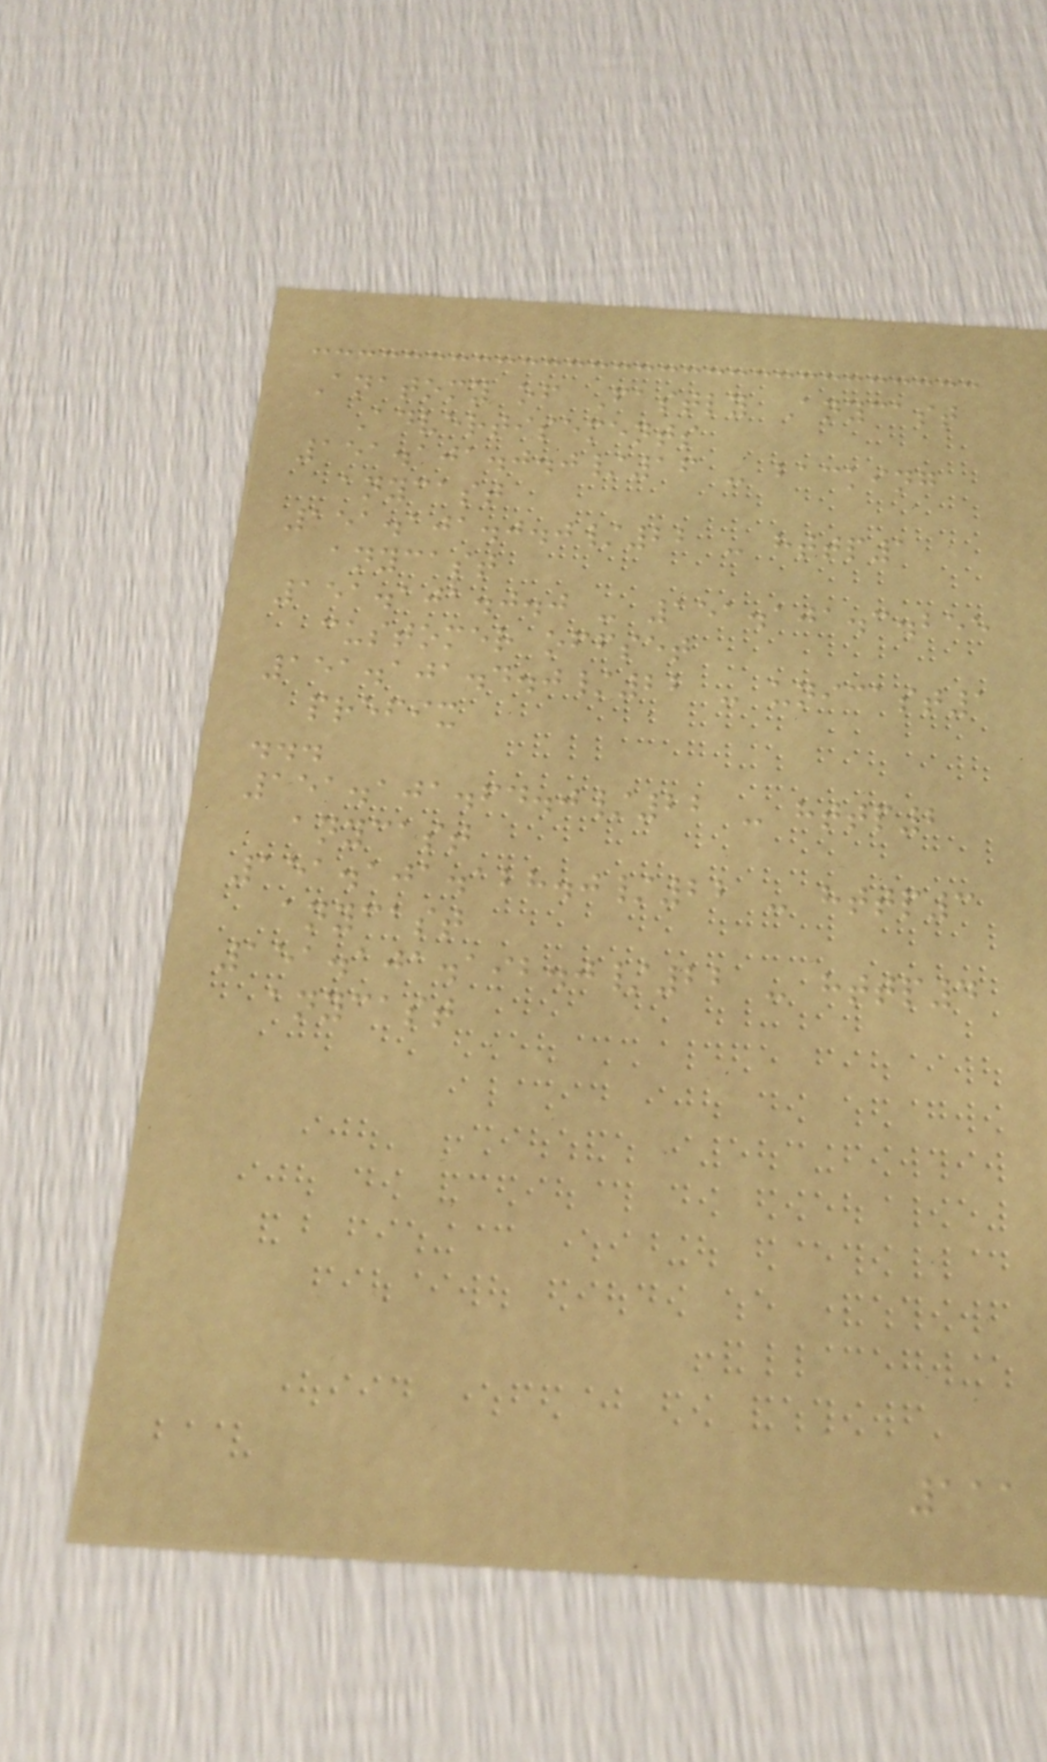Anatomy of Fastly Anycast
Advertisements
151.101.0.0/16 - backing
anycast
151.101.0.0/22 - http1
anycast
151.101.0.0 - 151.101.3.255
customer offset
151.101.4.0/22 - unicast1
prefix
...
151.101.64.0/22 - http2
anycast
151.101.128.0/22 - http3
anycast
151.101.192.0/22 - http4
anycast
111
